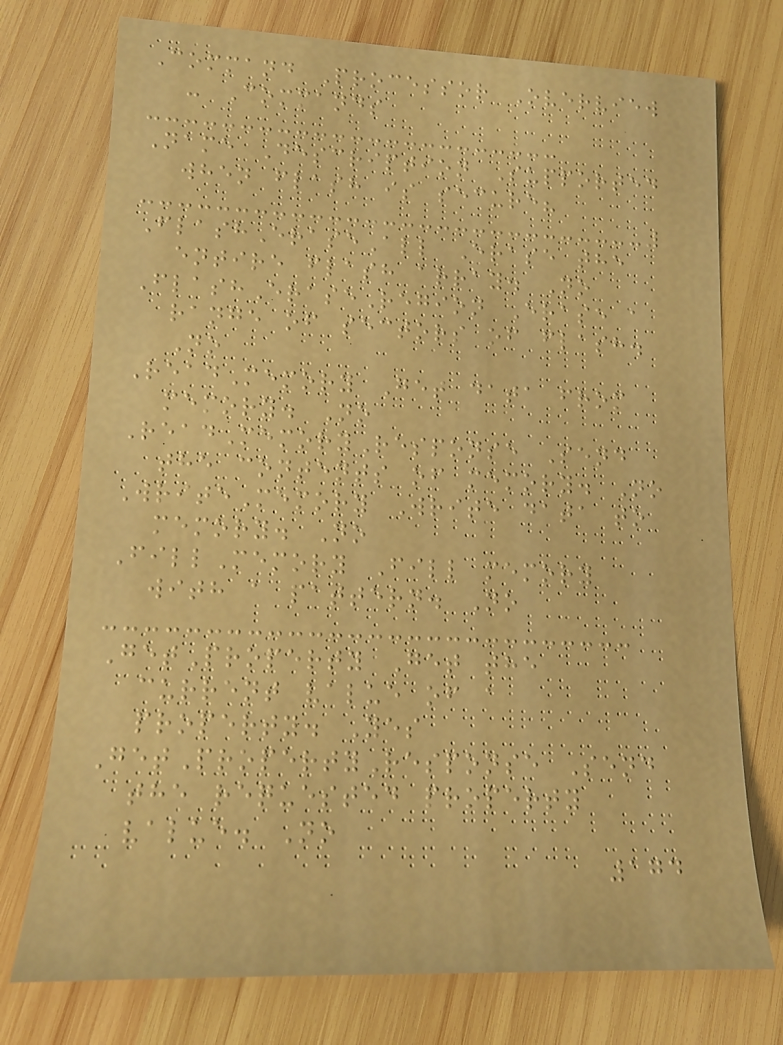Command Processor Overview
- Commands
Name Description Supported
when flash is secure?
FlashEraseAll Erase the
entire flash array. No
FlashEraseRegion Erase a
range of sectors of flash.
No
ReadMemory Get data from
memory. No
ReadMemoryResponse Send
the contents of memory. No
WriteMemory Write data to
memory. No
FillMemory Fill memory
with a pattern. No
GetProperty Get the
current value of a
property. Yes
GetPropertyResponse Send
the requested property
value. No
174
